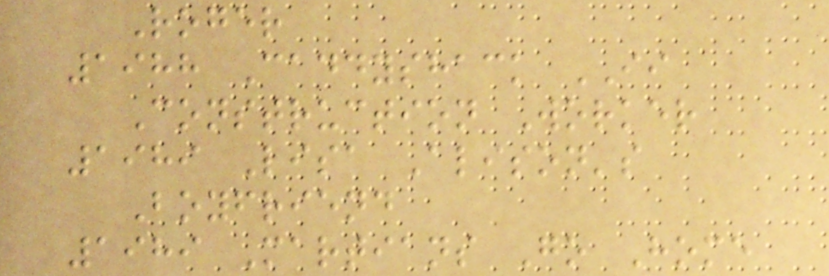Roger
1988 Caddyshack II
Construction Worker
1989 Lisa Alison's
Boyfriend
1989 Martians Go Home
